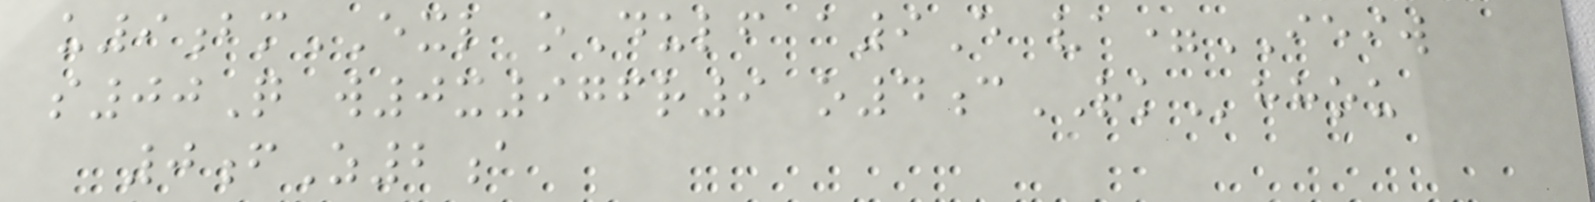u9bmEXL oDulf a9E va=IEIW
s00Q w0x976r9 o4cRKhhou
0fZ2a
